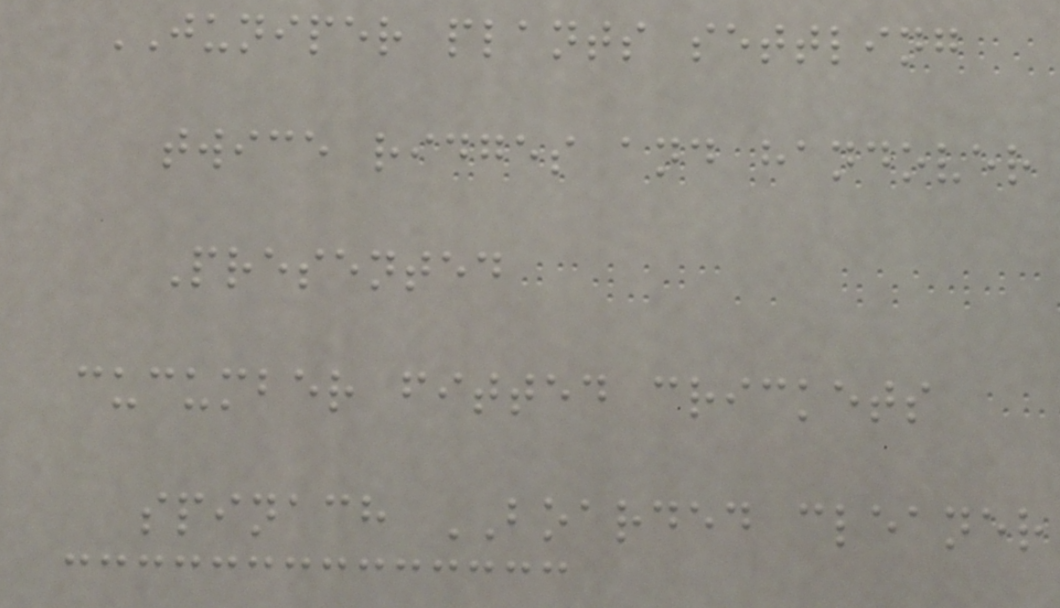JUNIPER plants settling
twice ridges and handover
Presented
cucumber fitted crickets
spinach BOARDED cleaner
